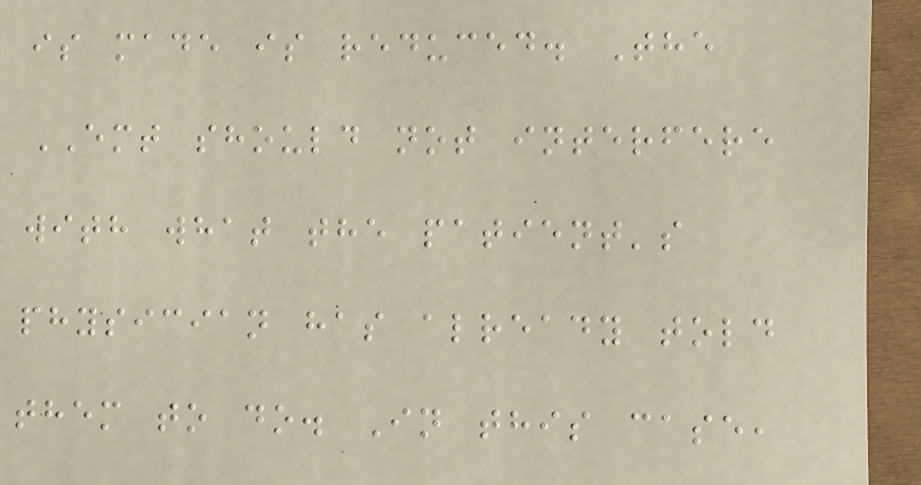is made is reduced. The
EMT should not interfere
with what the patient's
physician has already told
them to do. In this case,
